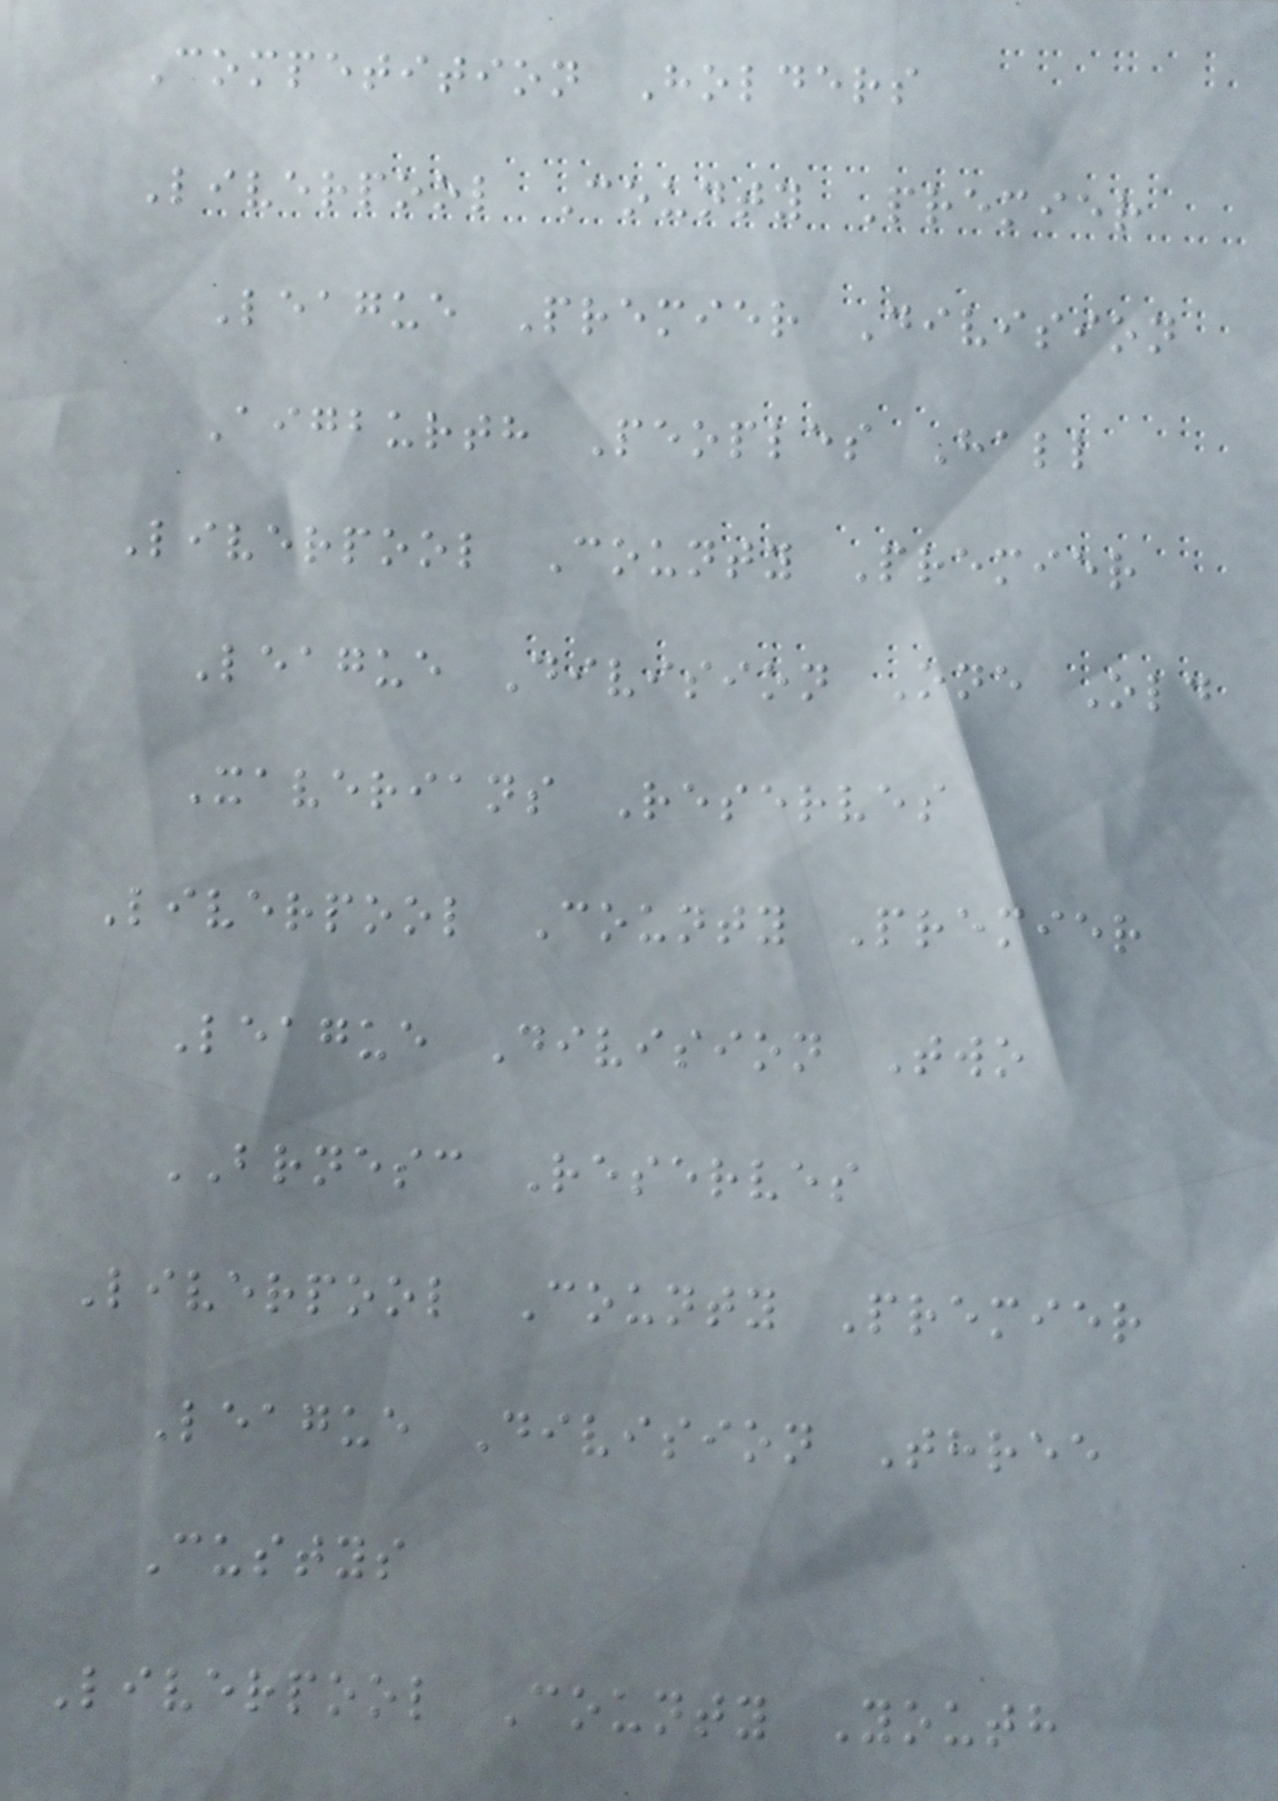Competition Holders
Liverpool County Premier
League Premier Division
Aigburth Peoples Hall
Liverpool County Premier
League Division One Old
Xaverians Reserves
Liverpool County Premier
League Division Two
BRNESC Reserves
Liverpool County Premier
League Division Three
Custys
Liverpool County Youth
